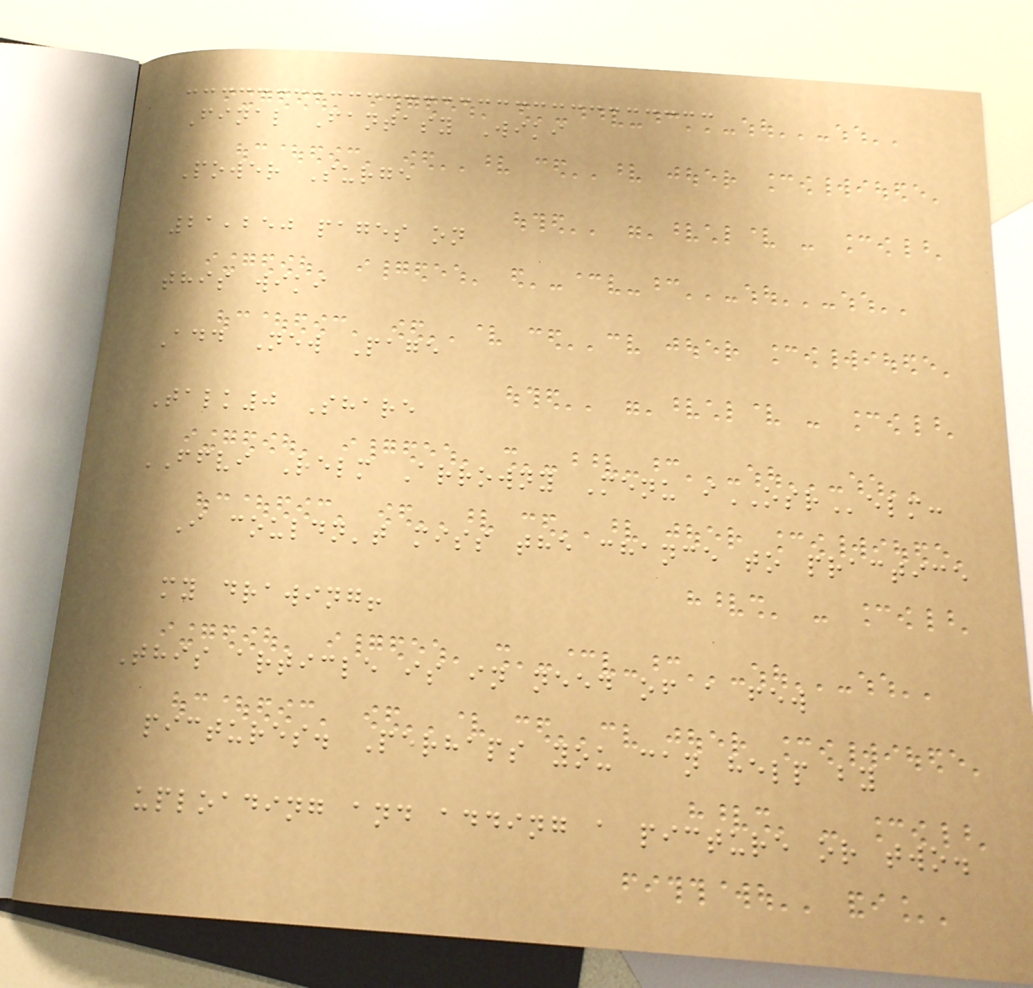Final Fantasy Wiki
Power Surge
21,250 pages on
this wiki
Add New Page
Talk0 Share
FFVI Relm Arrowny Menu iOSRelm:
I couldn't miss the chance to practice
my drawing!
This article is in need of a few
pictures. Perhaps you can help by
uploading and adding a picture or two.
